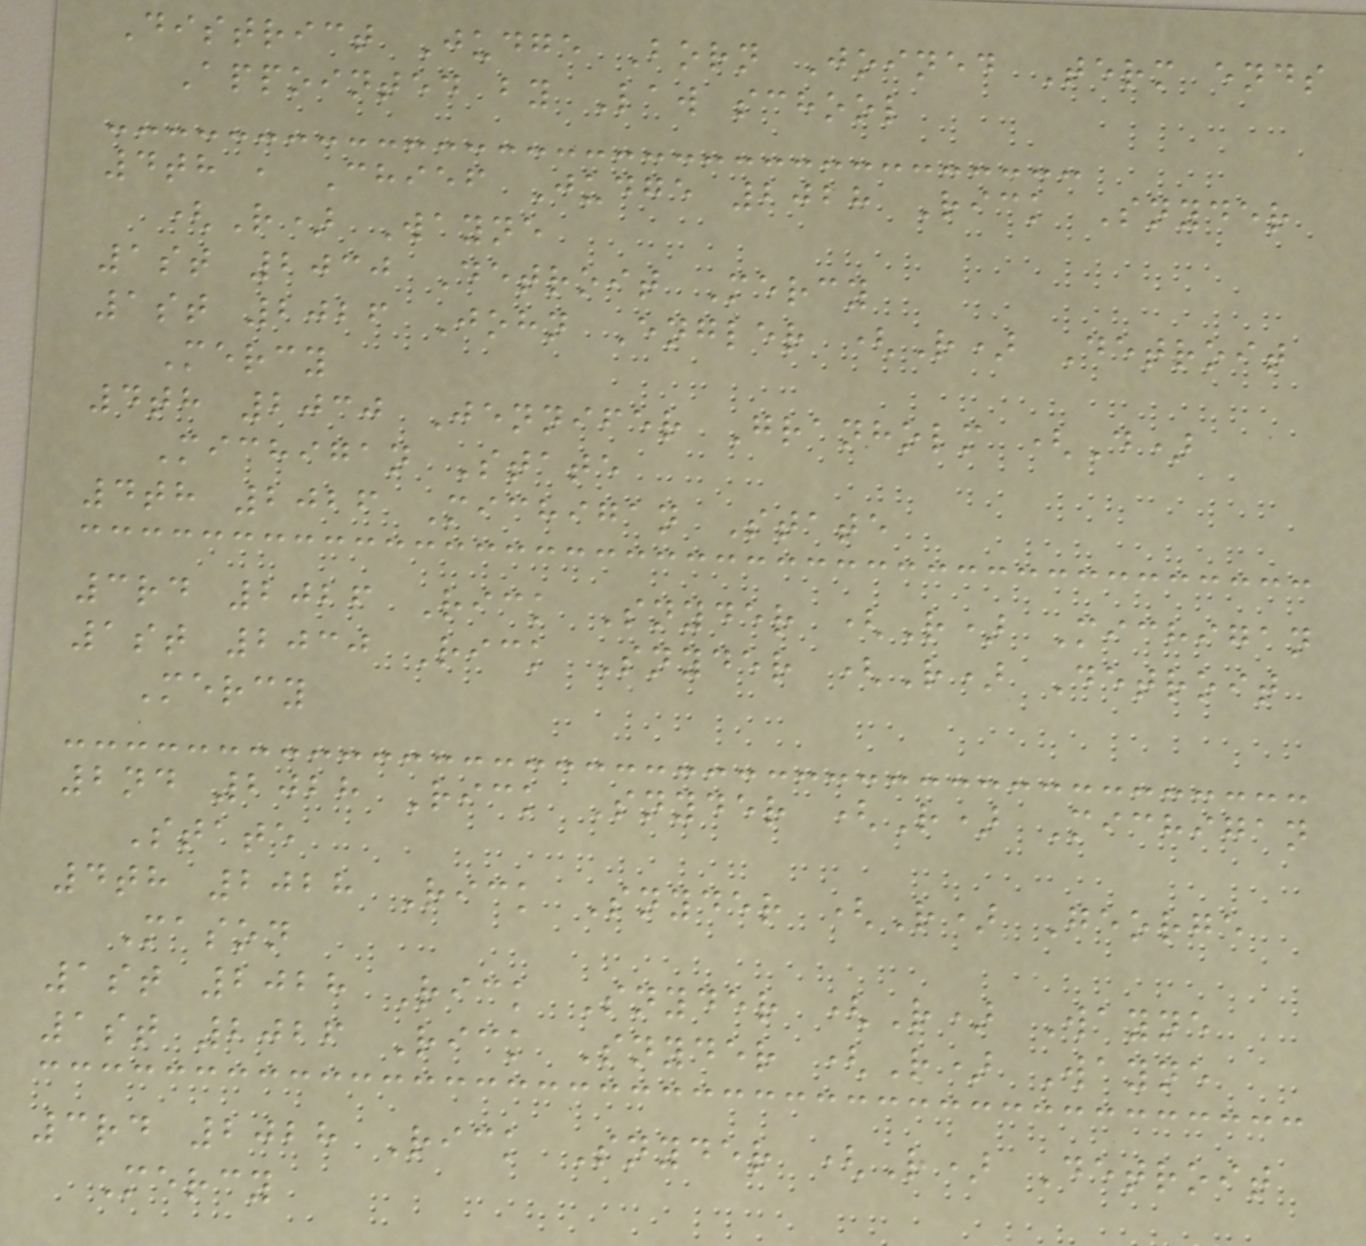District Judge Born Joined Term ends
Appointed by Law school
4th , Chief Judge 2028 Rick Snyder
(R) Wayne
1st 2030 Detroit Mercy
1st 2026 John Engler (R) Detroit
Mercy
4th 2030 Jennifer Granholm (D)
Michigan State
4th 2026 Michigan State
3rd 2026 Rick Snyder (R) Michigan
1st 2030 Rick Snyder (R) Detroit
Mercy
2nd 2028 Rick Snyder (R) Michigan
State
4th 2028 Rick Snyder (R) George
Mason
1st 2028 Rick Snyder (R) Wayne
1st 2026 Rick Snyder (R) Wayne
3rd 2028 Rick Snyder (R) Detroit
Mercy
